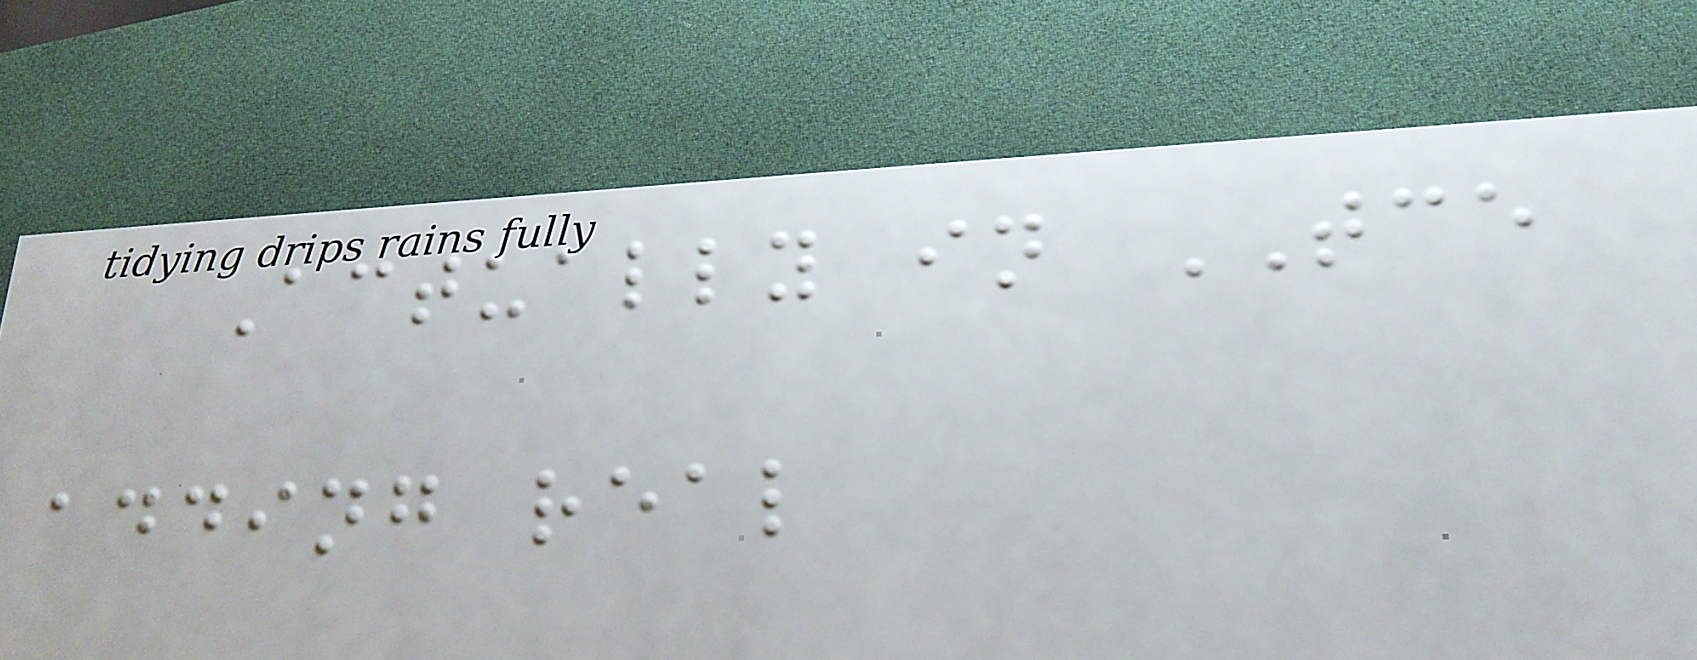Actually in TCE
adding real
